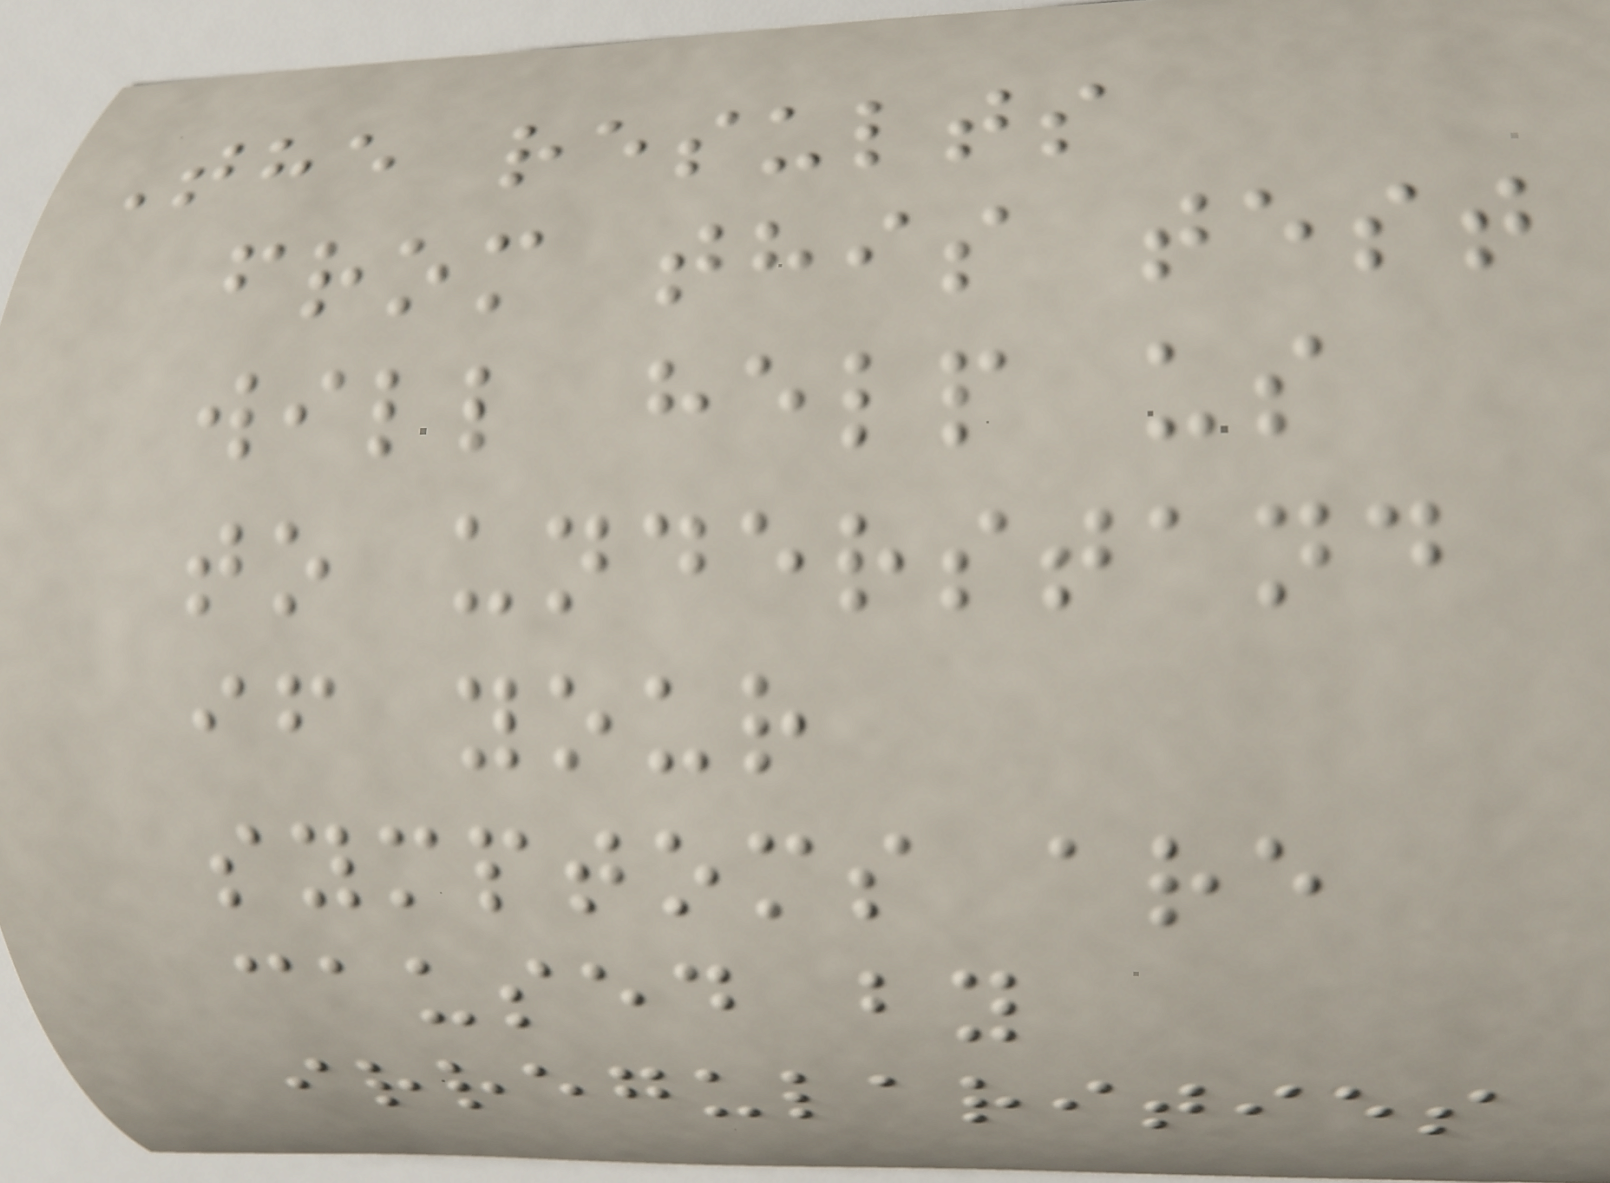The results
from this test
will help us
to understand
if your
symptoms are
caused by
irregularities
